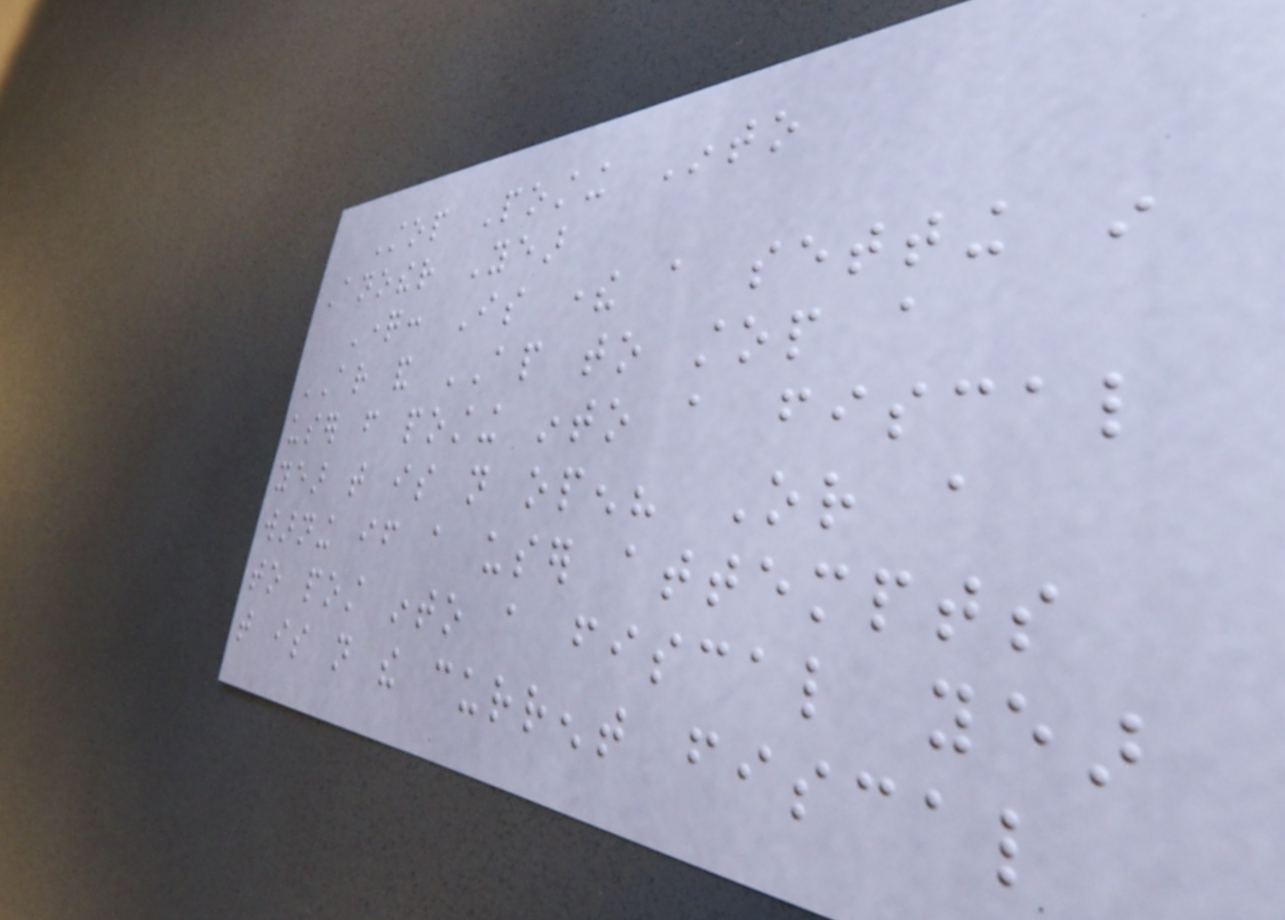Stop Posting Into
Another Year
Question: Is there a setting in
AR and AP to stop a
user from posting into a fiscal
year that is not open? Or a
warning if a user attempts
to post into a fiscal year
that is not the current fiscal
